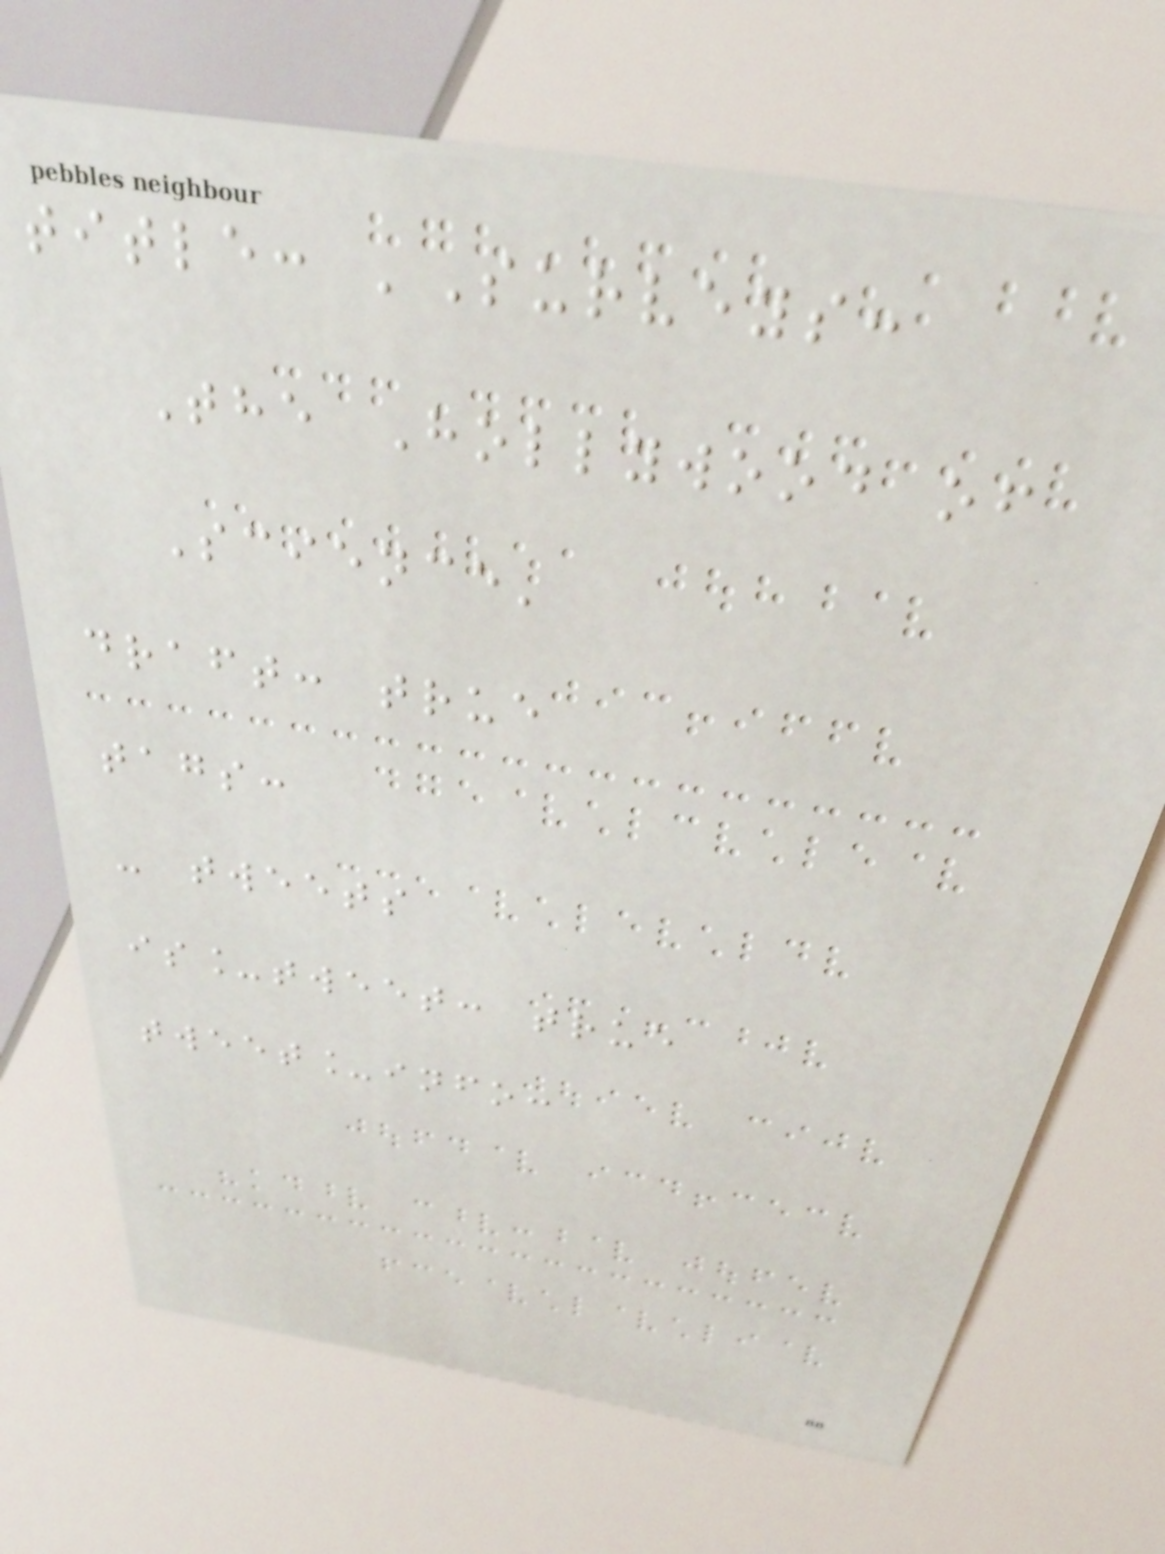title: 'Surveys:
The Hollywood of
Science'
draft: true
tags:
- tweets
is_tweet: true
tweet_info:
